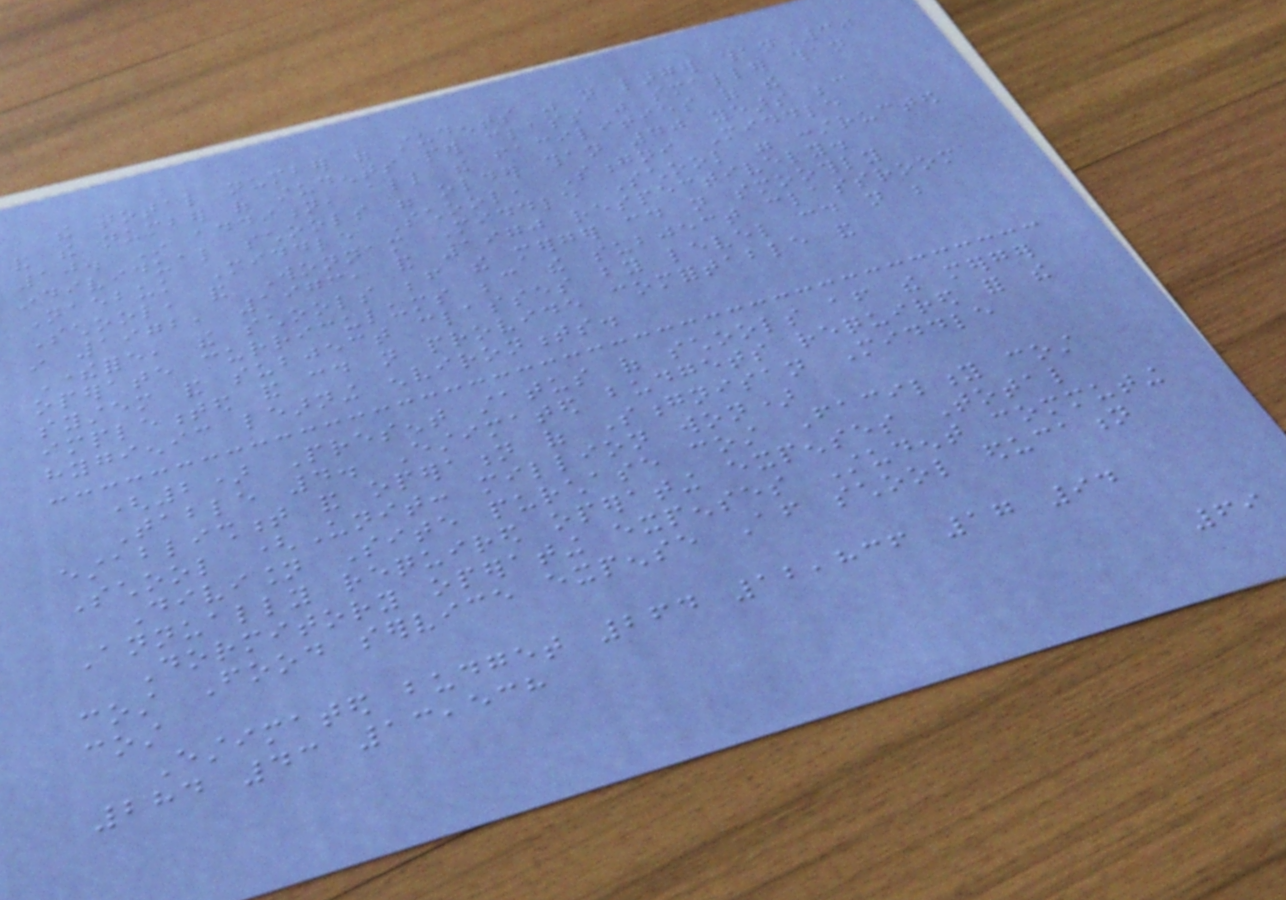the total number of students was not larger than 30
and the number of students per class was smaller than
10. In addition, all the facilities of the
individual schools were older than 40 years because
Naebuk Middle School, Songni Middle
School, and Wonnam Middle School were constructed
in 1972, 1973, and 1970 respectively.
Therefore, the schools before the merger could not smoothly
operate curriculums because the subject classroom
system and subject classes by level could not be
implemented and could not provide comfortable and
hygienic learning environments.
(2) Present status of schools after the merger
Table 4. Estimated budgets required for the
establishment and operation of Songnisan Middle
School (Unit: million won)
Division Site purchase cost Facility cost
Annually required operating expenses Total
Dormitory operating expenses Student commuting
cost Food service expense After school education
cost
Estimated budget 264 12,836 17 94
284 43 13,538
69
